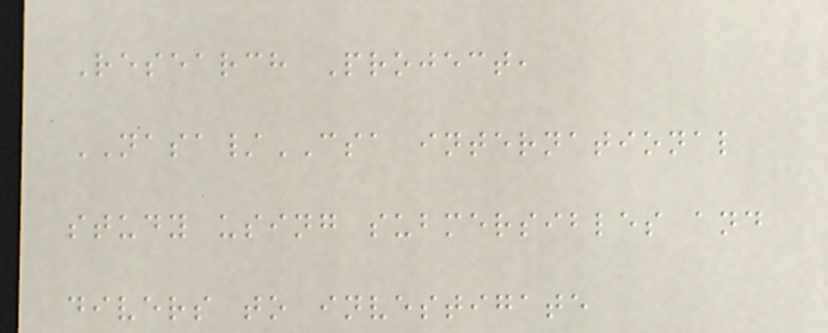Research Project,
NASA/CSA international
study using submersibles and
divers to investigate
